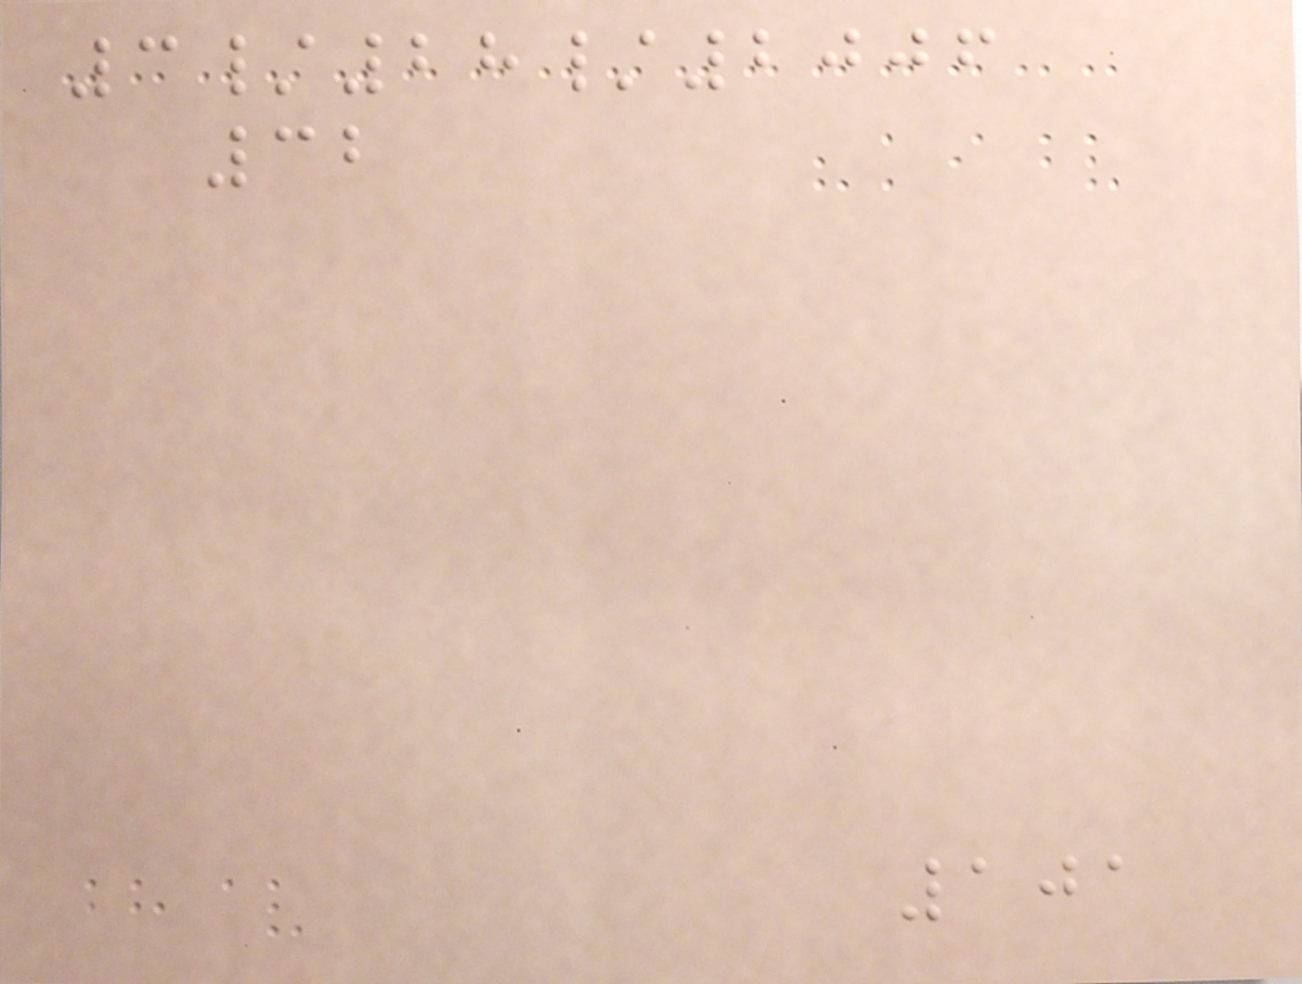3/28/2006
32
101
